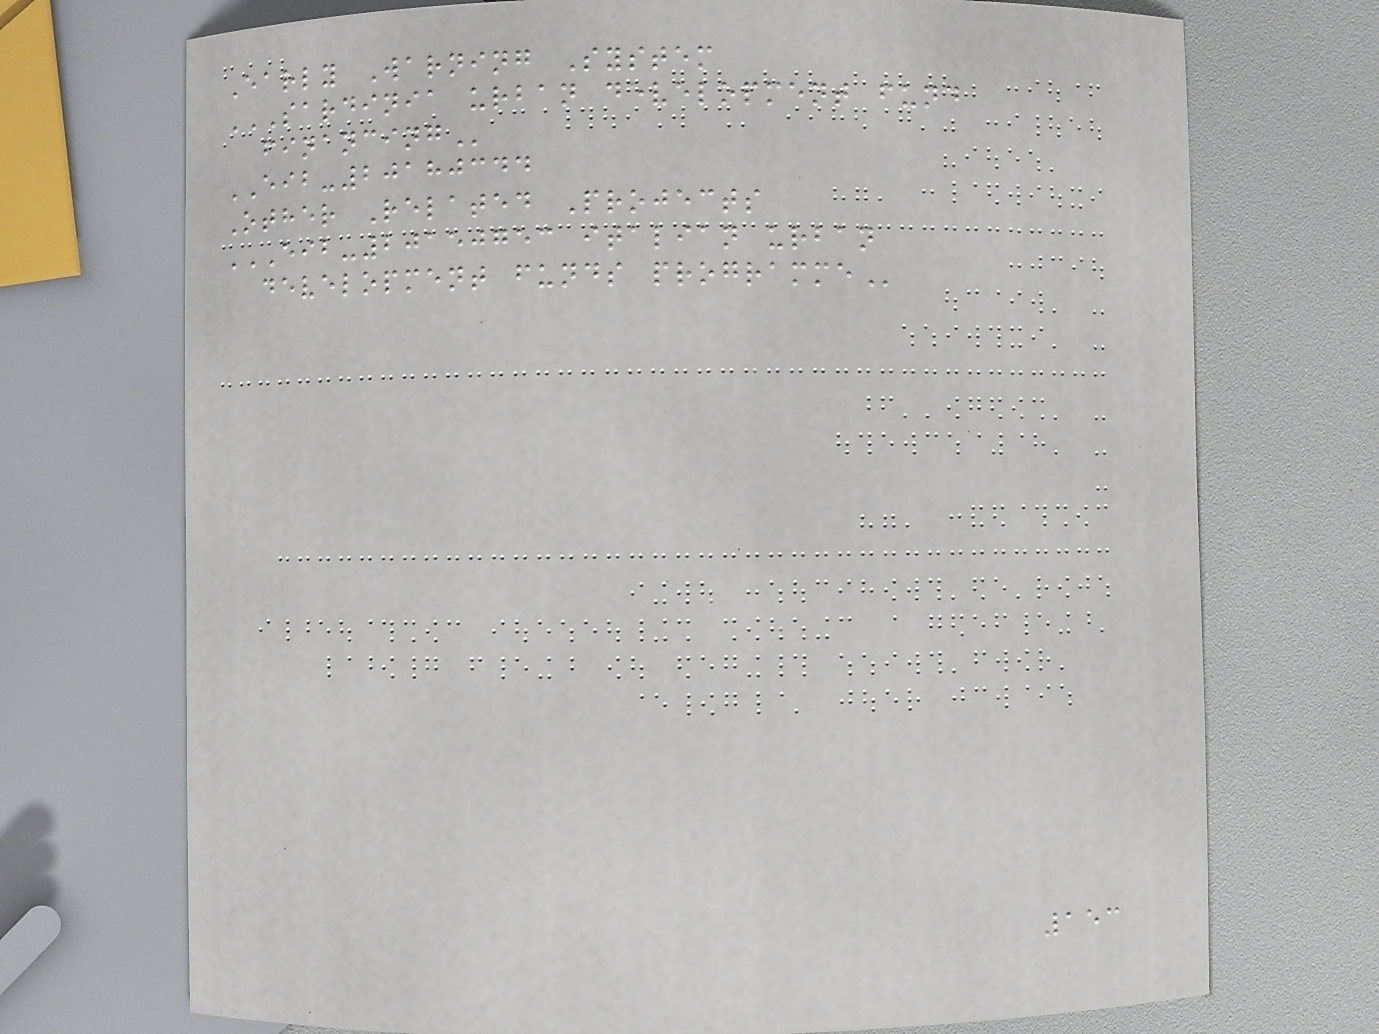Early Warning System
SARDINIA URBAN DEVELOPMENT FUND
FINANCING
EIB-20180344
Other Related Projects
EIB-20150753 ITALIAN URBAN
DEVELOPMENT FUNDS PROGRAMME
153
